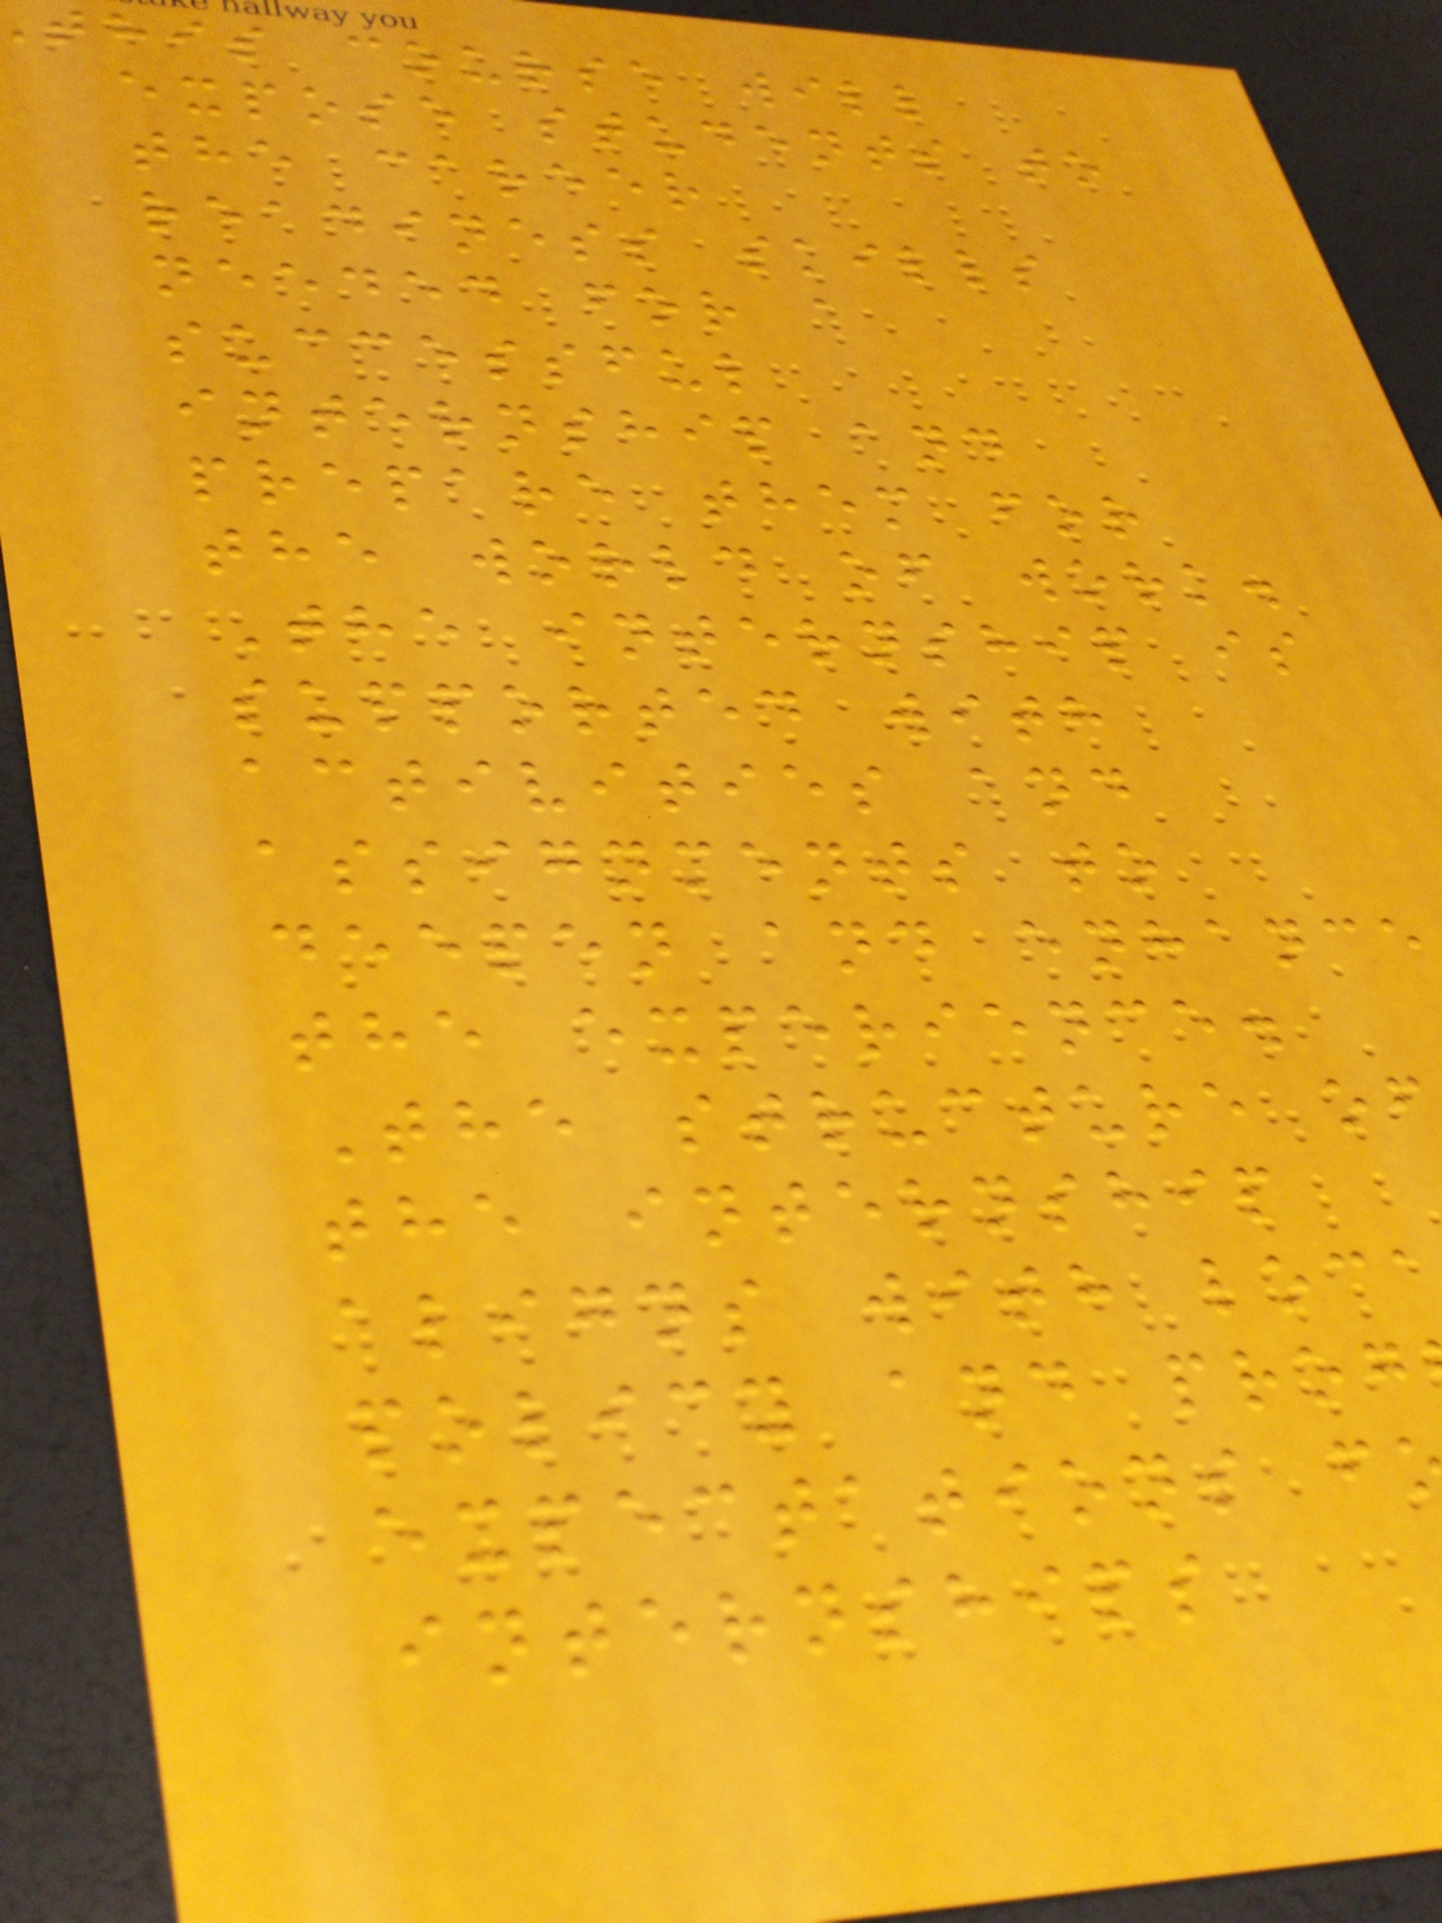this course will
expose students to
the career
readiness skills
needed for a
successful
internship and
prepare them for
the world of work.
The internship is
supported with
activities and
assignments to
deepen and enhance
the experience.
The structure of
the internship
aligns with loc
policy and prog
expectations f
internships
